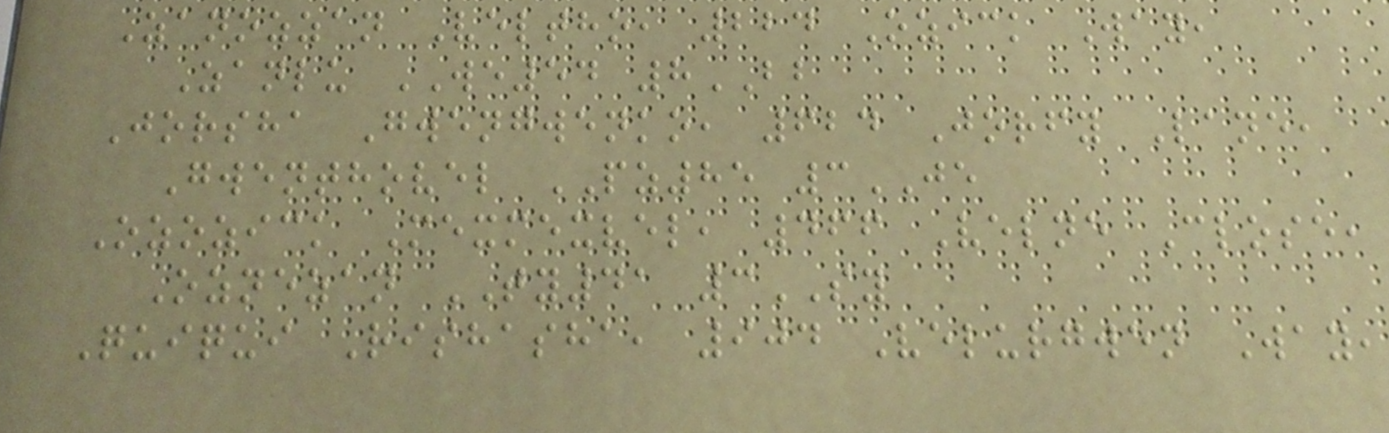Zanozzan Veltho, 224 Ozick Way,
Zanlu WE54 8BB
Jorsha Gwengwenko, 624 Jorfy Lane,
Gwenthovel PZ85 3JE
Ozozick Mexmexvel, 466 Velne Close,
Oznezan TY41 3SY
Quiqui Rishasha, 904 Velurgwen Way,
